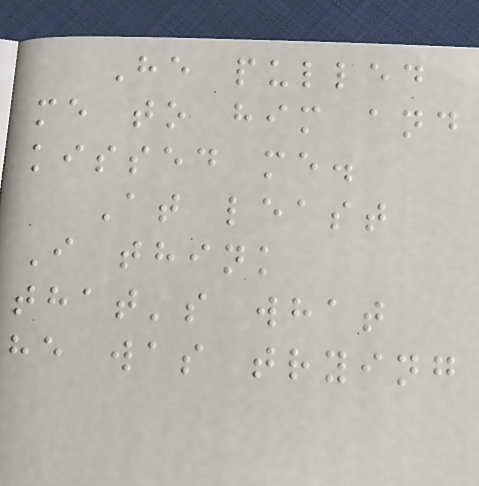He pulled
me to him and
kissed me.
At least
I think
that's what
he was trying
